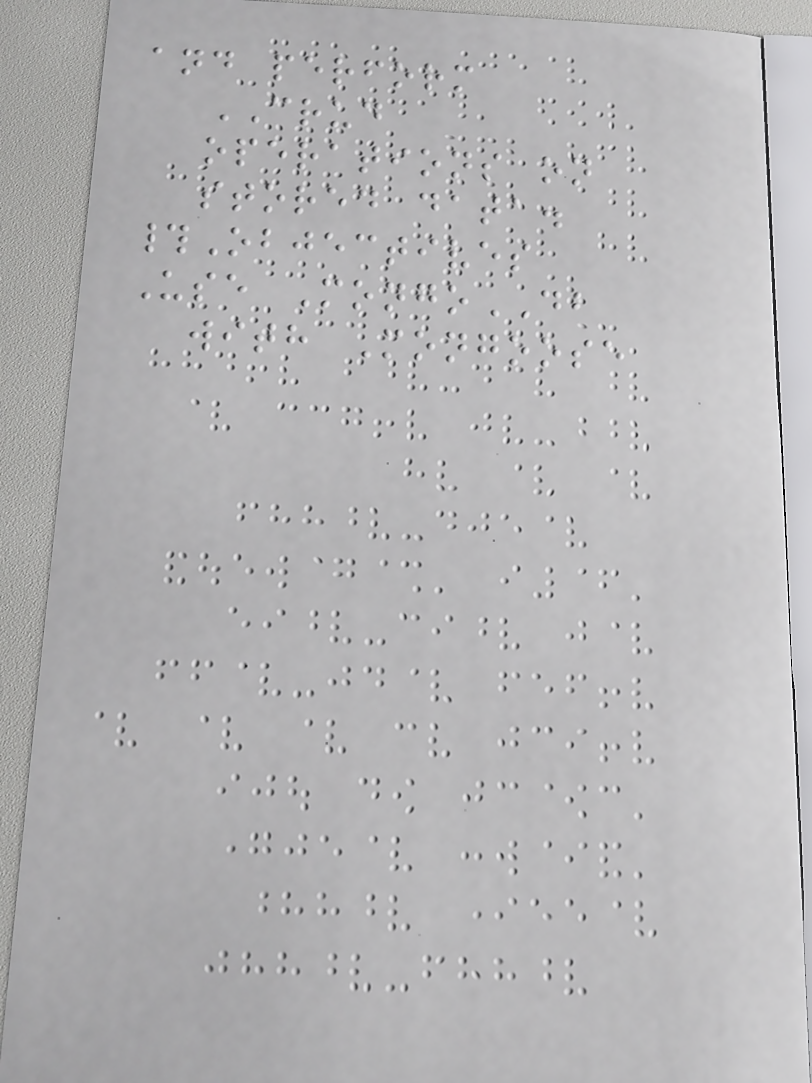and perform
CRUD
operations on
stored data.
#Objectives
Use MongoDB
with Mongoose
